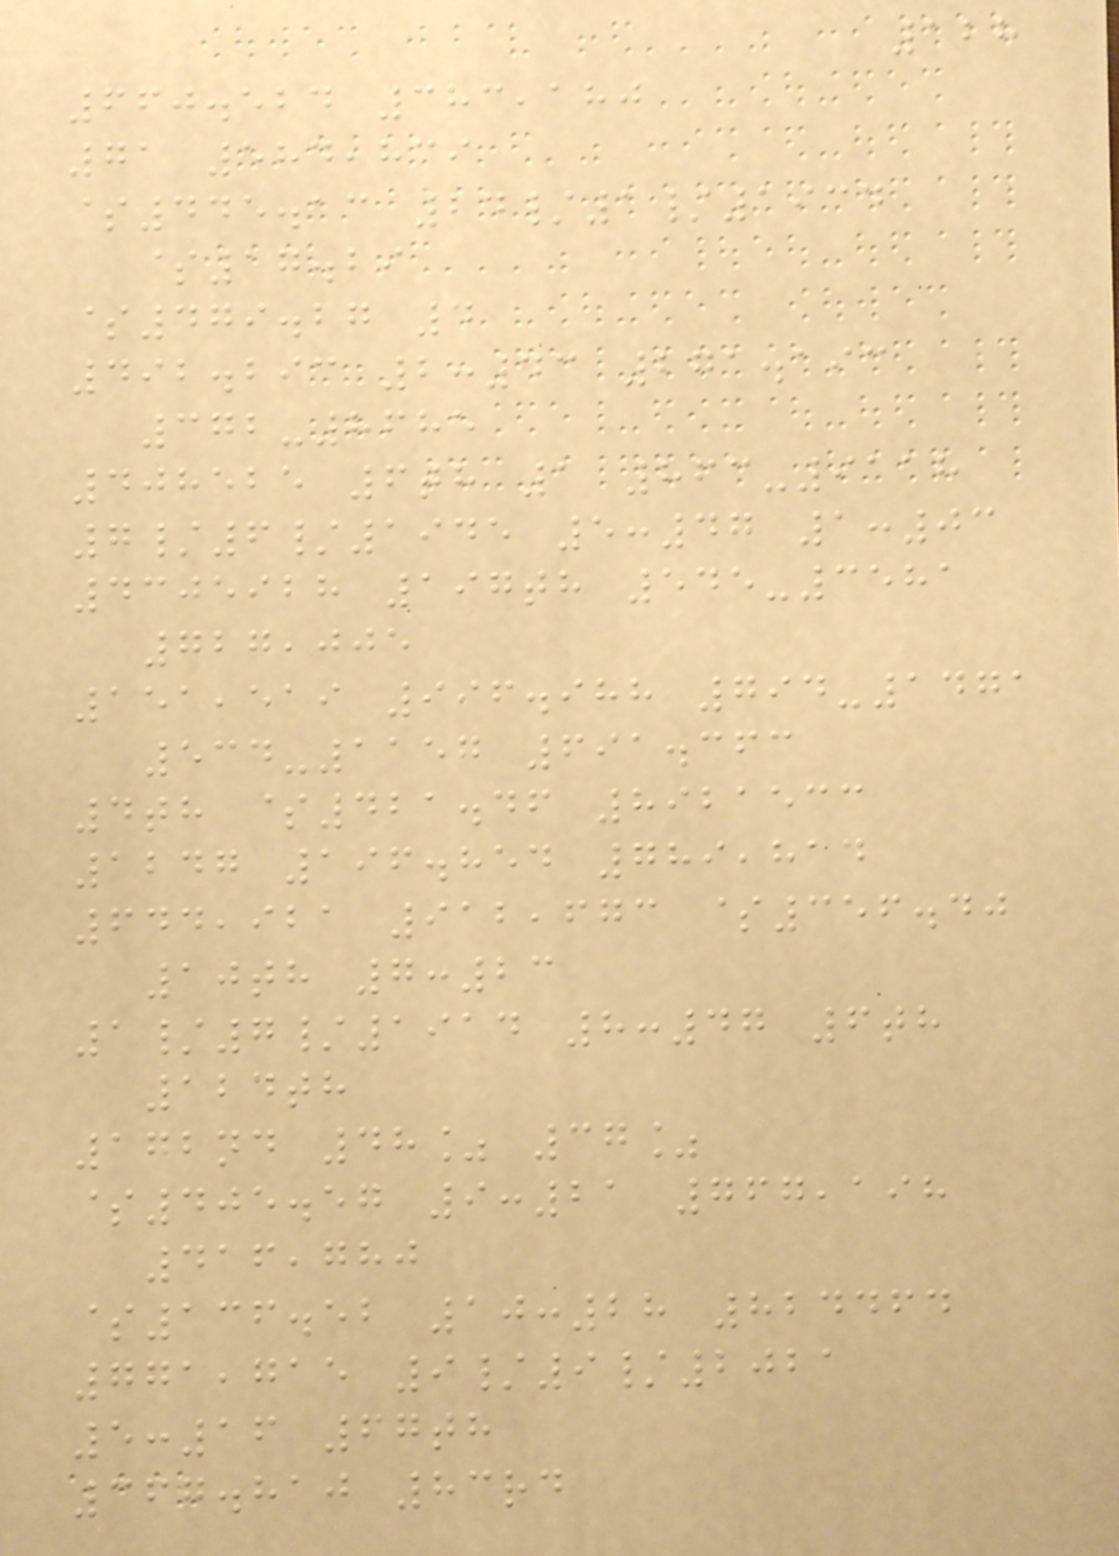128
660.524 383,180
71 584,839
$445.13 24/1/1934
$17.29
$479.27 4
492.293 2:43 271.193
372-8685
408525 6th 1 863-9118
7/6/1945 5:47 1:03
4305928 197th 545-3581
727,005
151,519 996.988 794-1471
534-1157 691.363
4th $421.46 8921533
1247 196.854 789,814
644,921 912,673 $356.40
10th 7:23
1/7/1914 8:47 6th
124th
172nd 48% 37%
$405.57 9:21 767,198
416,780
$136.52 10:28 824464
771,715 9/9/2021
5:16 67th
367.810 83rd
